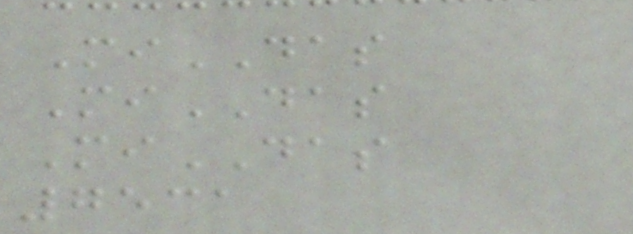MiDAS
MiDAS
MiDAS
7531
